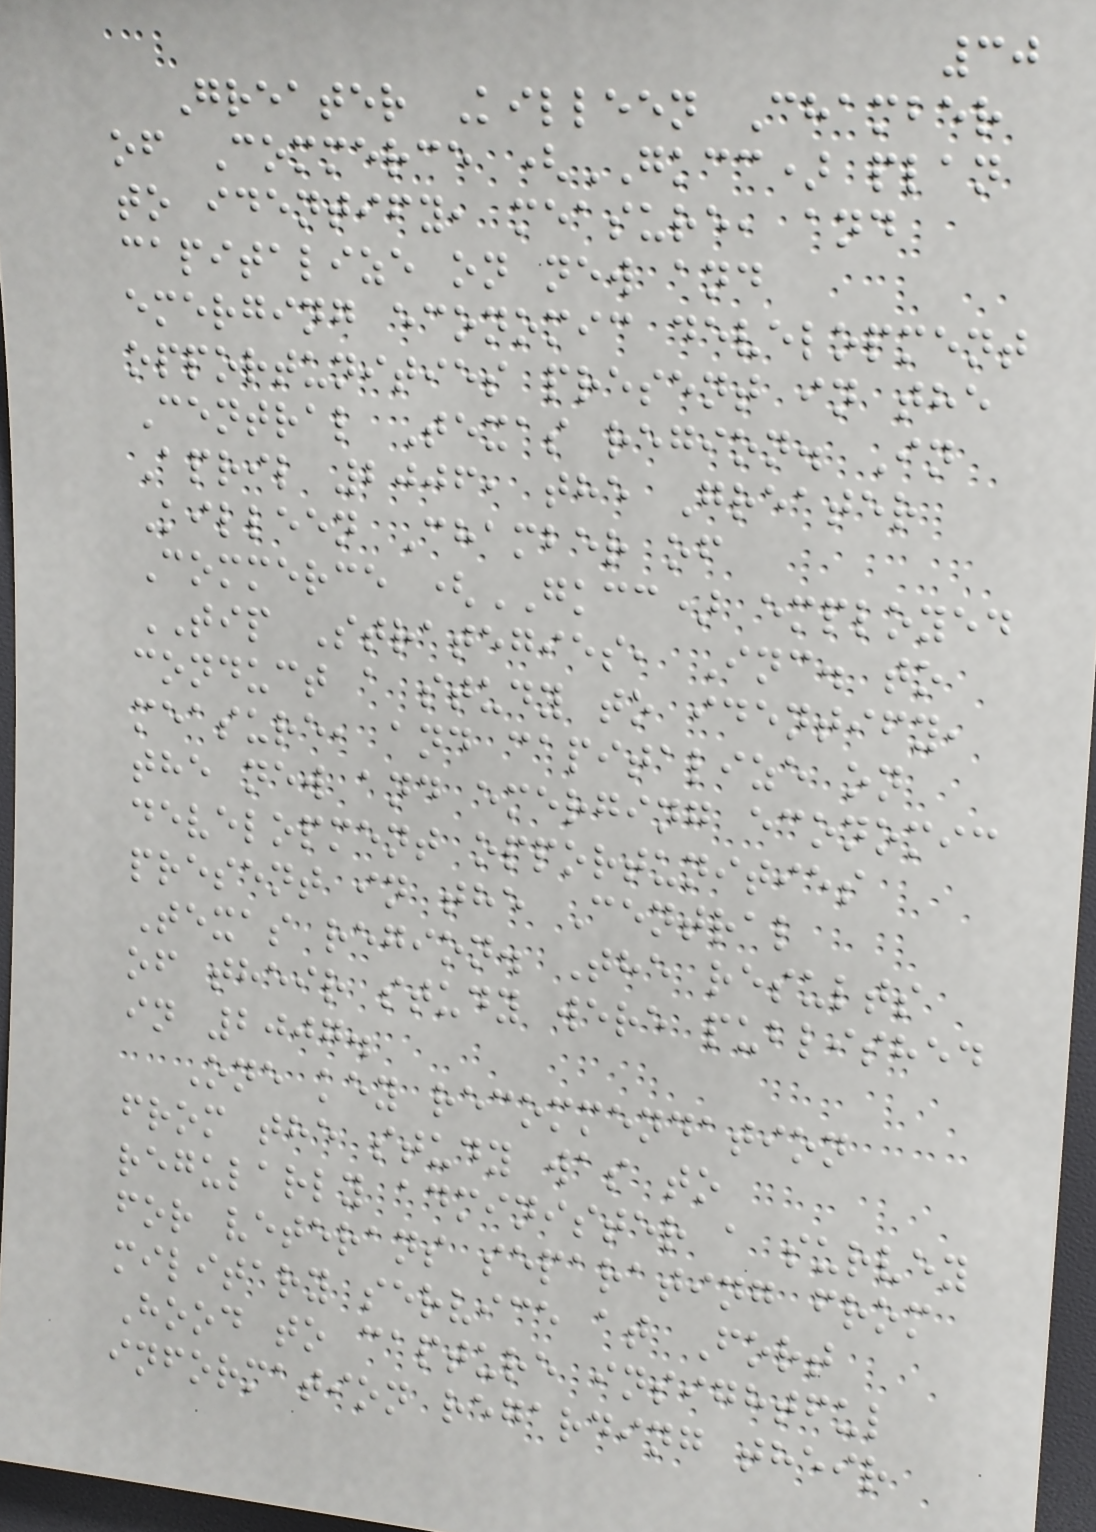30
Greater Killeen Chamber
of Commerce (GKCC) plan
to identify, measure, and
capitalize on new and
emerging economic development
opportunities present in the
Central Texas region. In
April 2006, the Greater
Killeen Chamber of
Commerce (GKCC) employed
TIP Strategies, Inc. to
conduct a study to identify,
measure, and capitalize on
the new and emerging economic
development opportunities
present in the Central
Texas region. The results
of their study were published
in 2007.
One key recommendation
from the study was to
regularly administer a survey
for veterans separating from
military service at Fort
Hood to capture insightful
information regarding their
